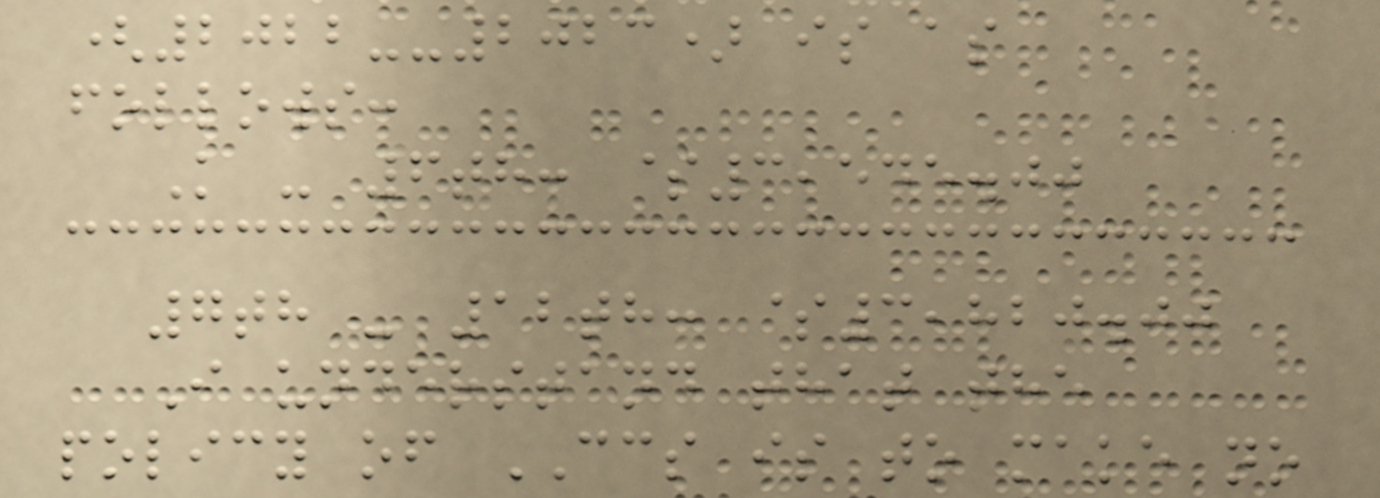(2022--2023) is as
follows:
K - 6th: $3,545.00
7th - 12th: $3,820.00
I understand that the
policy of CCS is to make no
